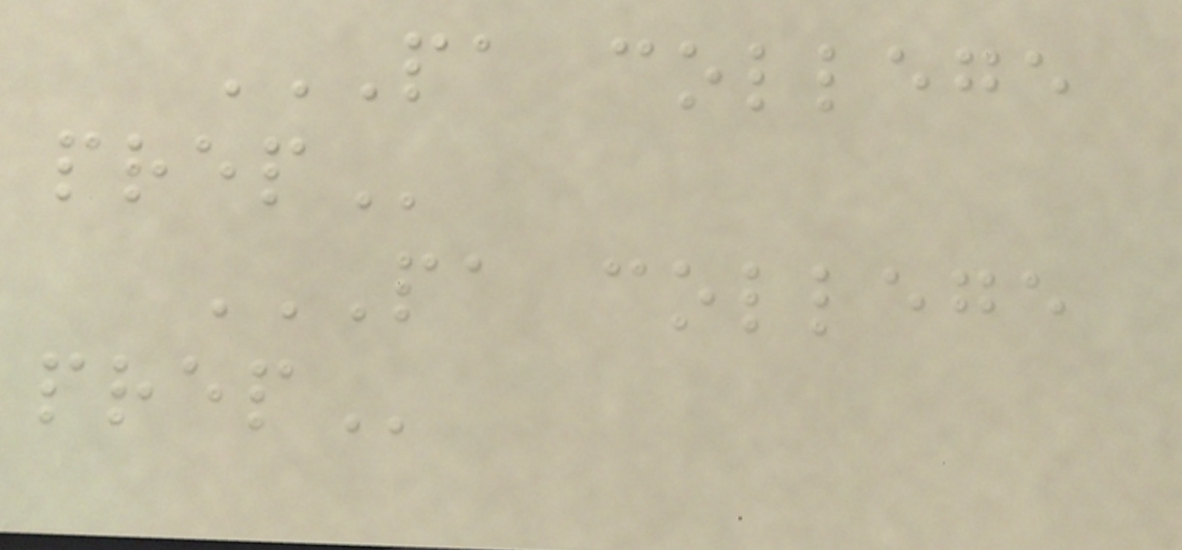PA COLLEGE
PREP
PA COLLEGE
PREP
